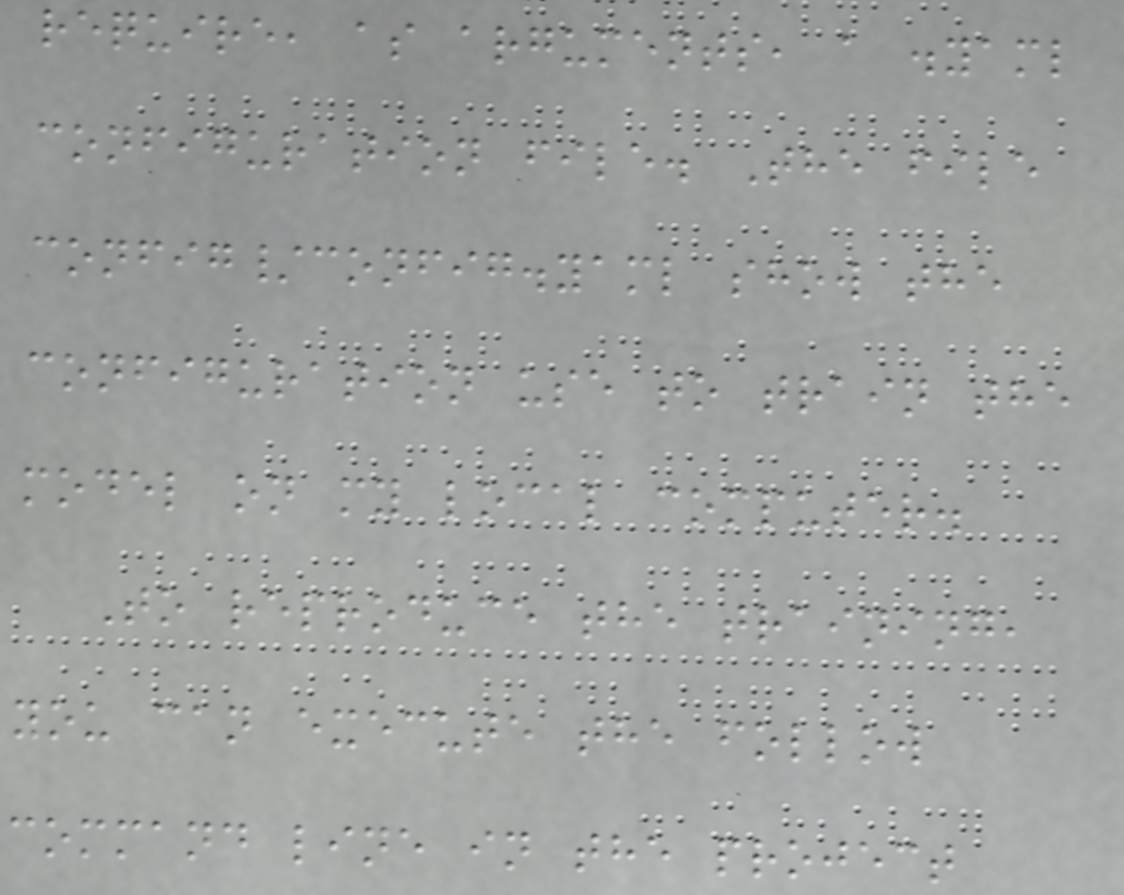require, as arguments, a .yaml
configuration file. The file
config/config.yaml show the
configuration use to train the
model on my local computer.
To reproduce the training,
you can execute the follow
command line in the project
